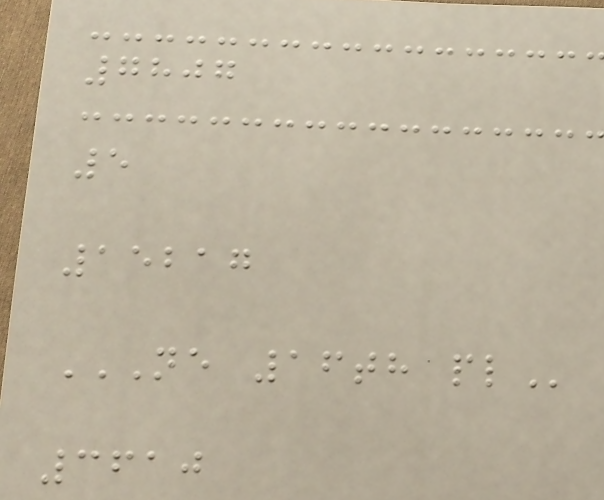7807
5
15217
NE 16TH PL
3610
